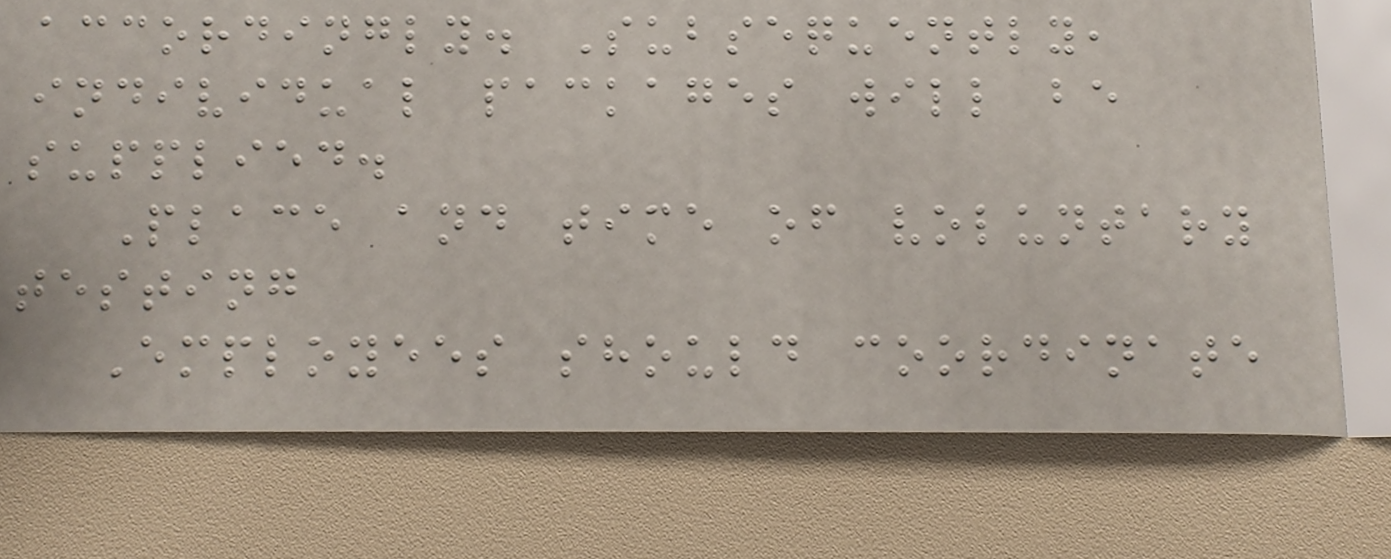accordingly. Subsequently,
individual packages will be
supplied.
Place and time of voluntary
testing
Employees should coordinate
